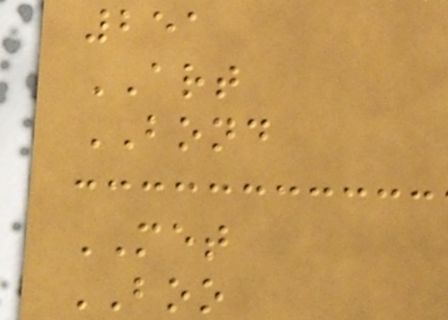251
ART
BOND
MET
BOO
